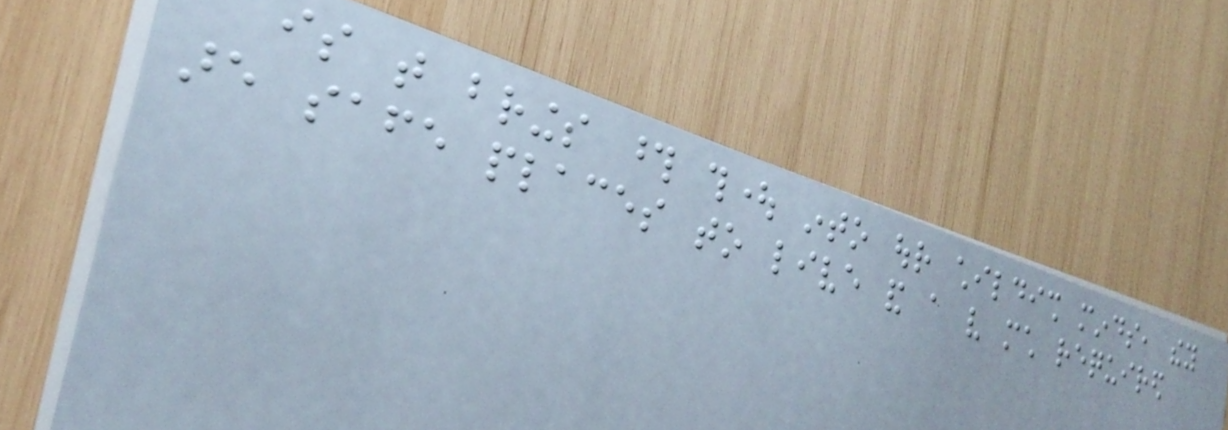is that brings those thought into our childish minds, they
are safe places to live and a very much required
